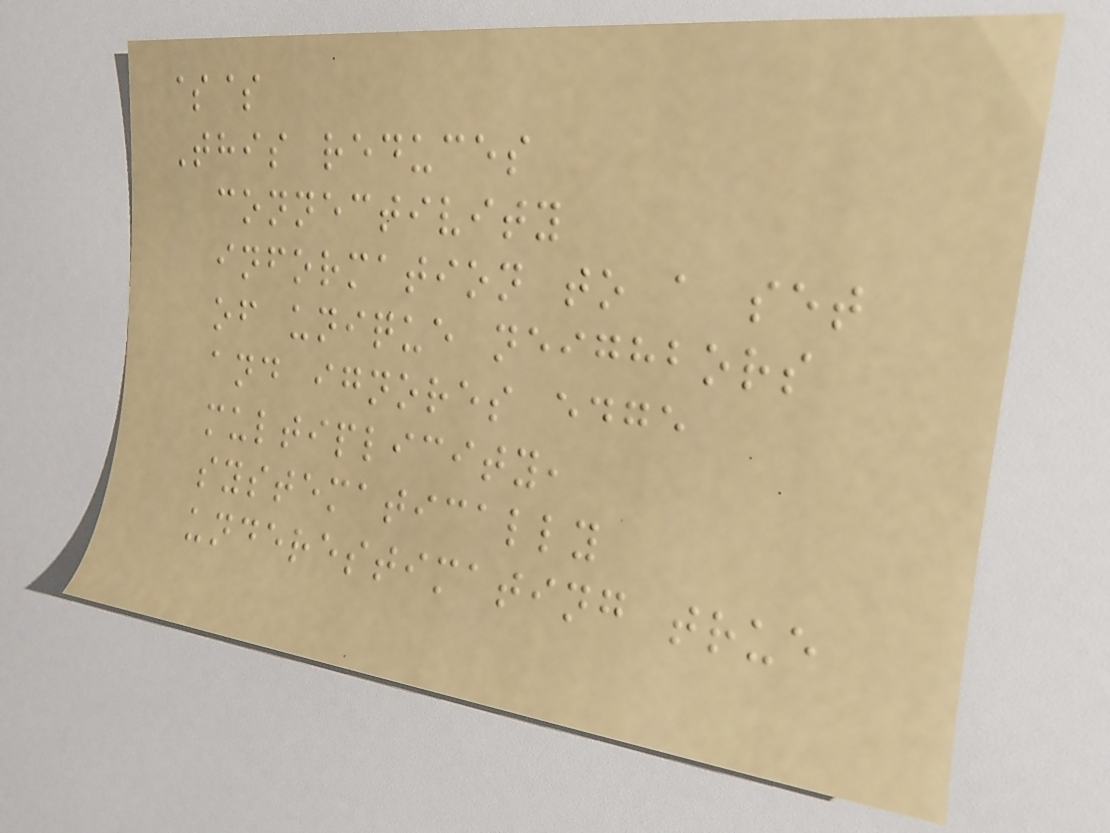$$
This reduces
connectivity
information to a set
of unique neighbors
and ignores edge
multiplicity,
systematically
underestimating true
